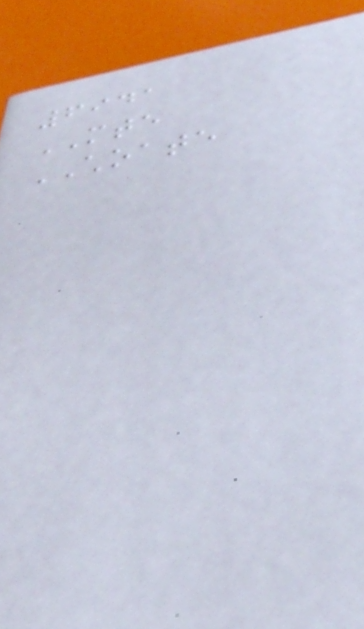6941
MTE
CHOATE
